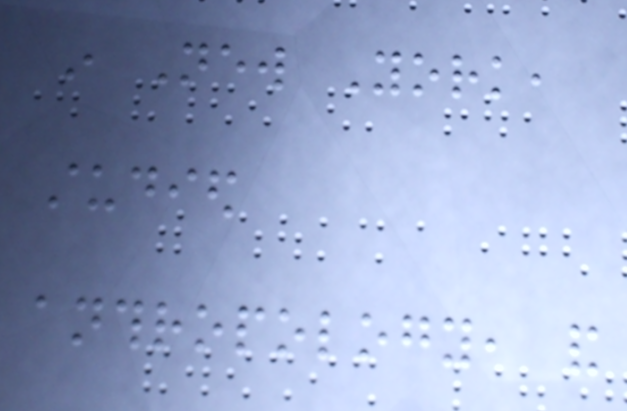in New York,
studied
anthropology, and
